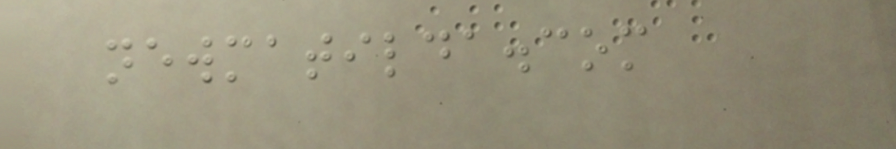newmatilda.com
